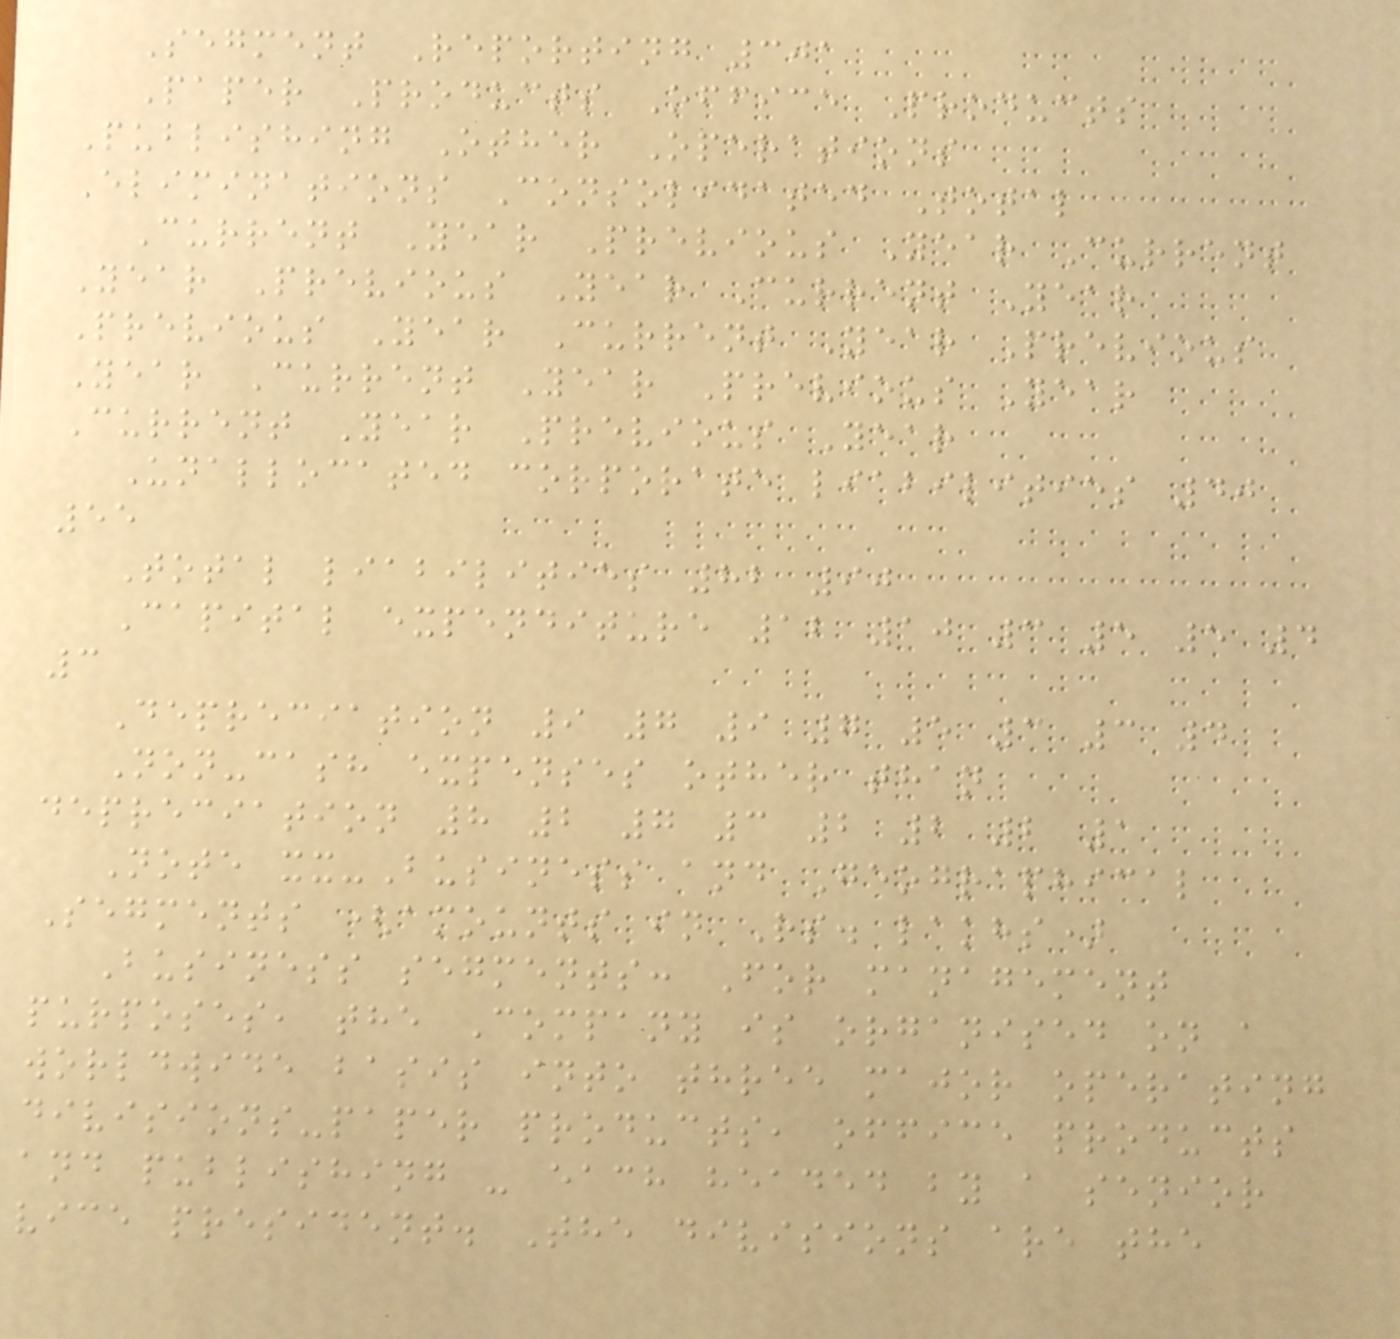Segment Reporting 301
Paper Products Office Products
Publishing Other Operations
Eliminations Consolidated Total
Current Year Previous Year Current
Year Previous Year Current Year
Previous Year Current Year Previous
Year Current Year Previous Year
Current Year Previous Year
Unallocated corporate liabilities 40
55
Total liabilities 82 90
Capital expenditure 12 10 3 5 5 4
3
Depreciation 9 7 9 7 5 3 3 4
Non-cash expenses other than
depreciation 8 2 7 3 2 2 2 1
Note xx-Business and Geographical
Segments (amounts in Rs. lakhs)
Business segments: For management
purposes, the Company is organised on a
worldwide basis into three major operating
divisions-paper products, office products
and publishing - each headed by a senior
vice president. The divisions are the
